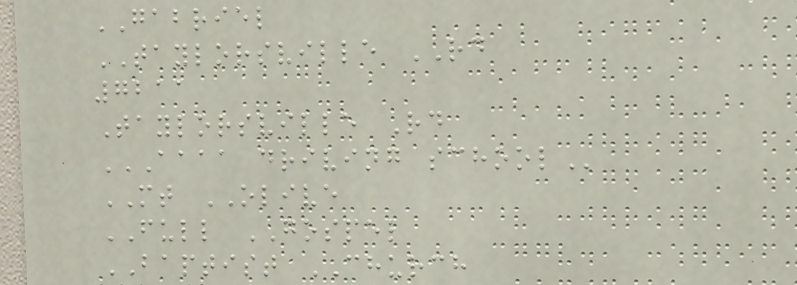GABRIEL
TAYLORSVILLE RD
7211
Taylorsville Rd
AAAA DRIVING SCHOOL
MT OLIVE
FULL GOSPEL
BAPTIST CHURCH
